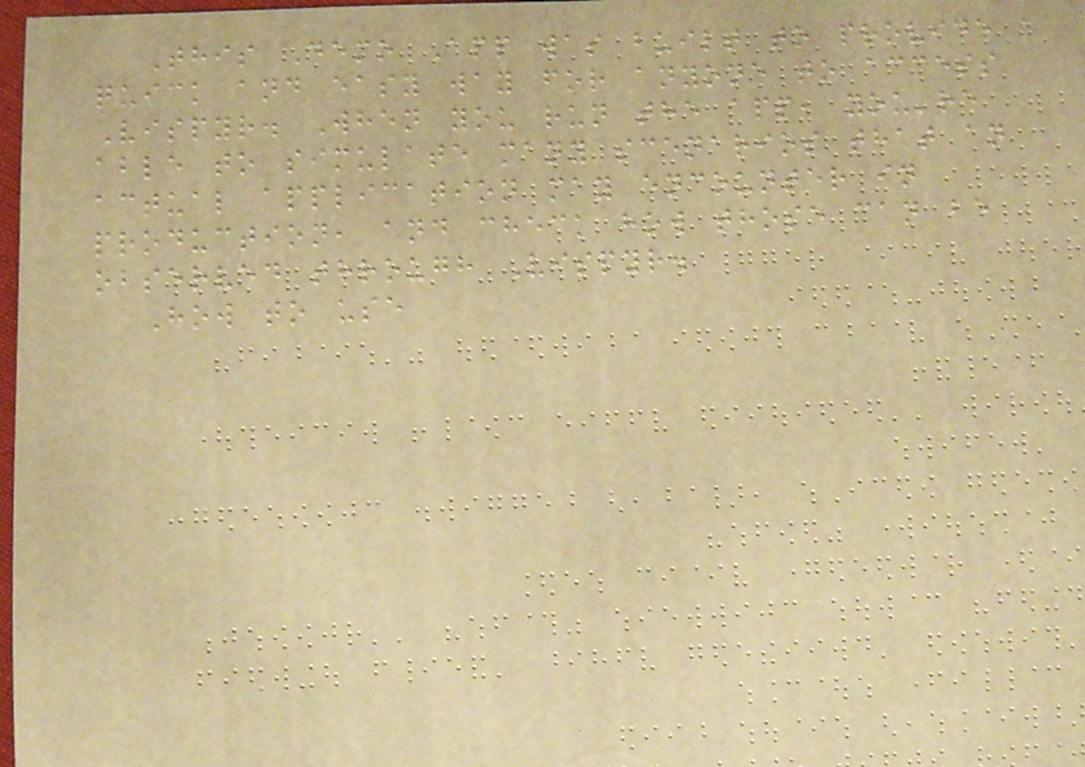This Demo App was built to provide a
quick and easy way for anyone to access
Vispyr. When you run the app, you're
able to simulate many scenarios that an
actual application may encounter in
production, and check how those can be
observed through Vispyr.
How to use
